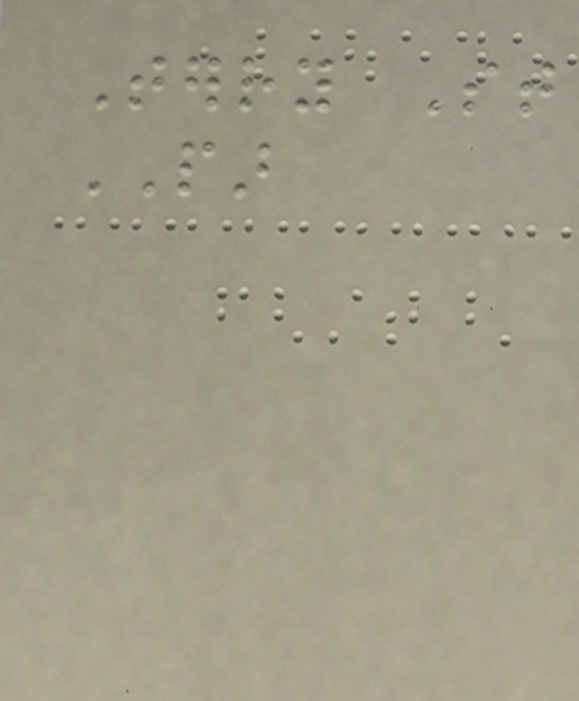Terry St
PAR
